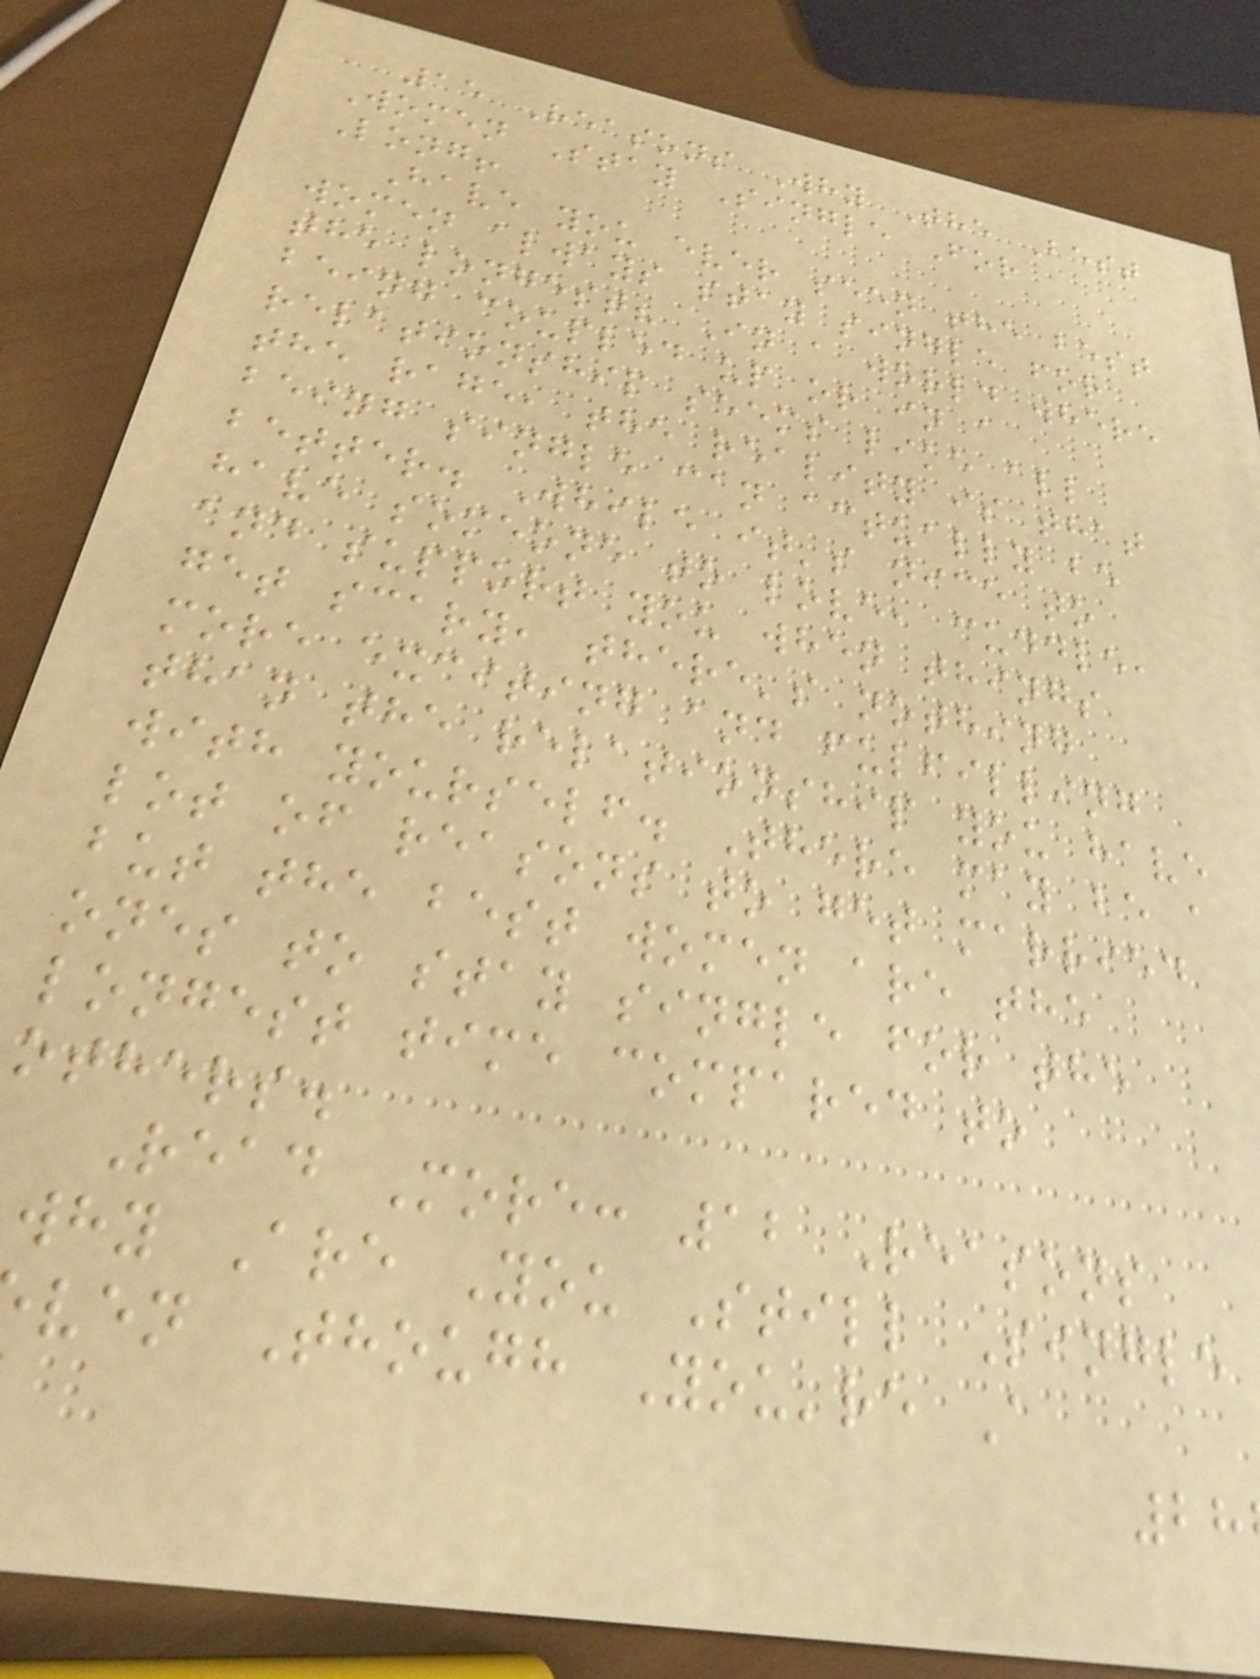15 Reasons Why The Best
Women Stay Single For
Long!
Have you ever seen the best
women always stay single for
the longest? In a world where
being coupled up or in a
relationship seems like all
the rage, the reality is that
being single can actually be
better. While it's nice to
have someone to love, cuddle,
and support you when things
get scary, there's nothing
more exciting and fulfilling
than the relationship you have
with yourself. There may be a
lot of reasons to get married
but the best women are the
ones to stay single for the
longest time compared to
others.
Read More: 12 Reasons
why Are You Still Single
ven Though You're A
